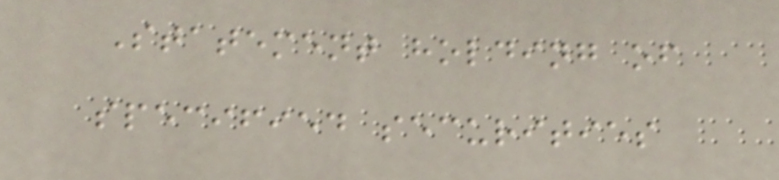Statement holding of
specified securities
